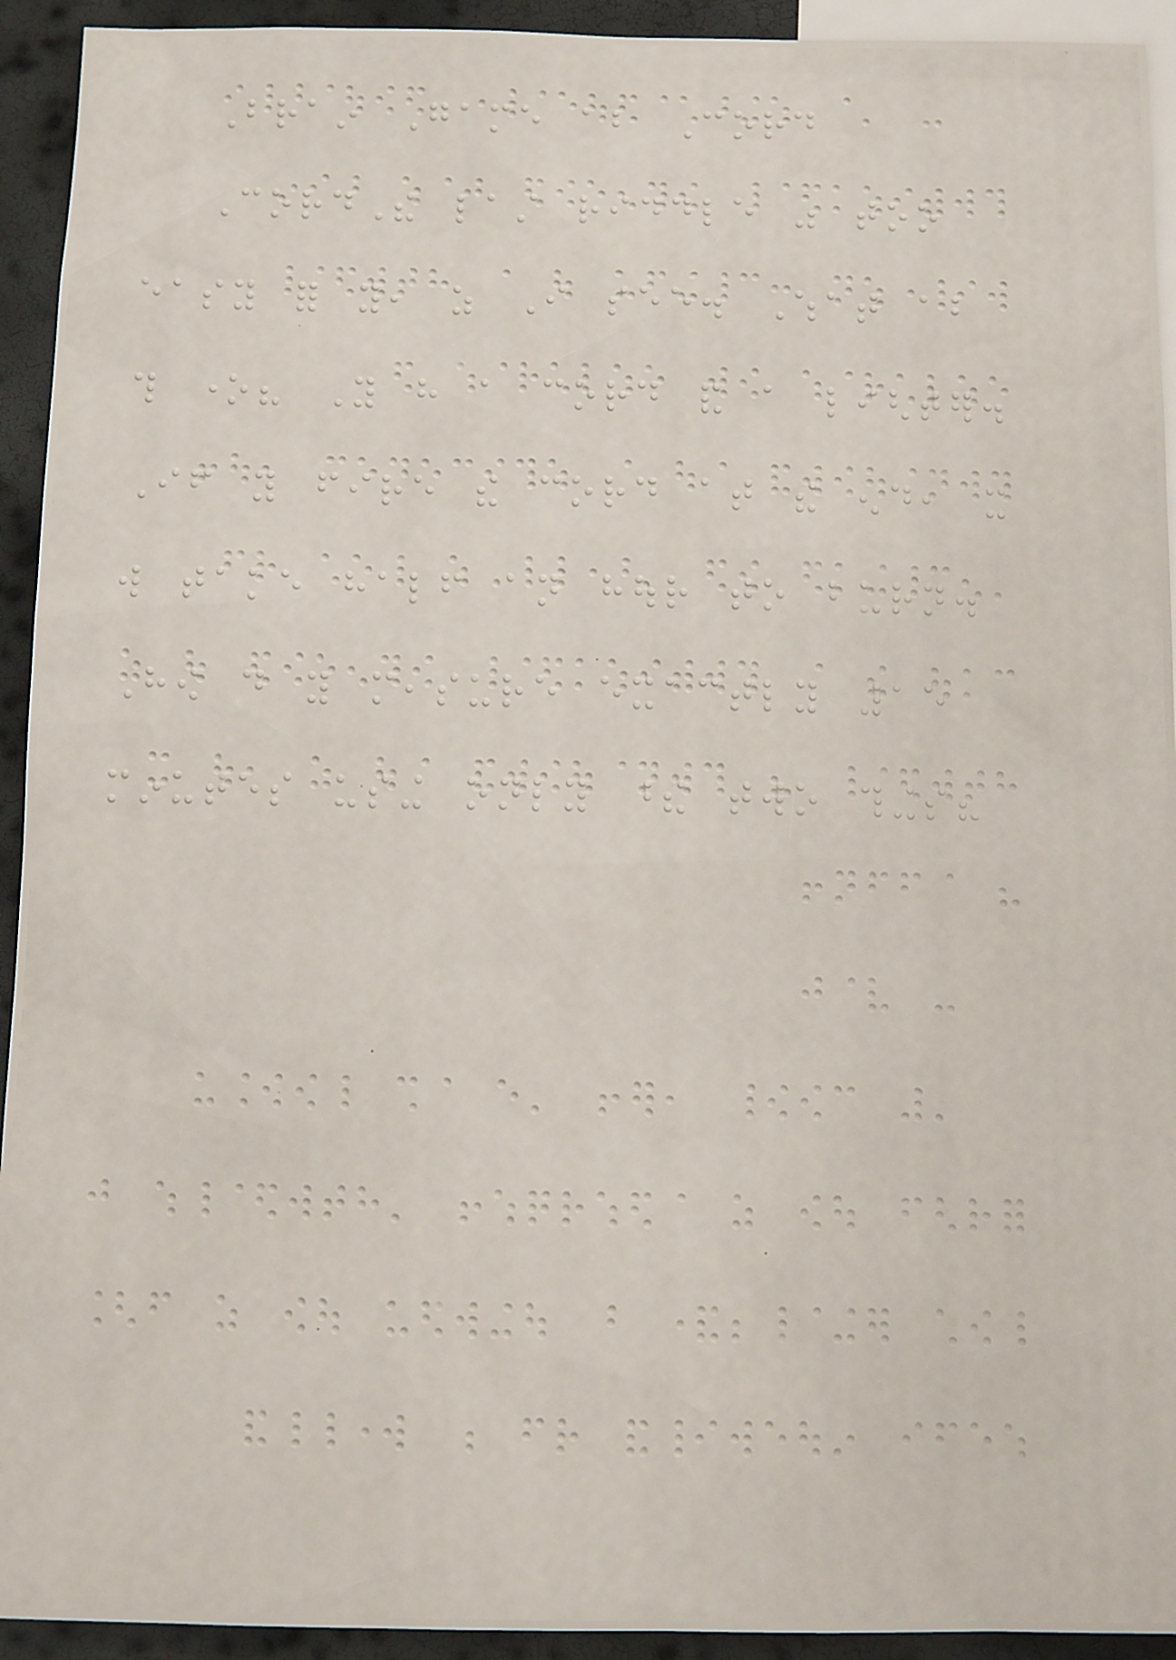Brain Game about Cord
CordThe last riddle was too
easy for you, as I see. What about
this one? You have a cord and a lighter.
If you fire the cord at the end, it
will take half an hour to burn.
How do you measure exactly 15
minutes using only these two things?
